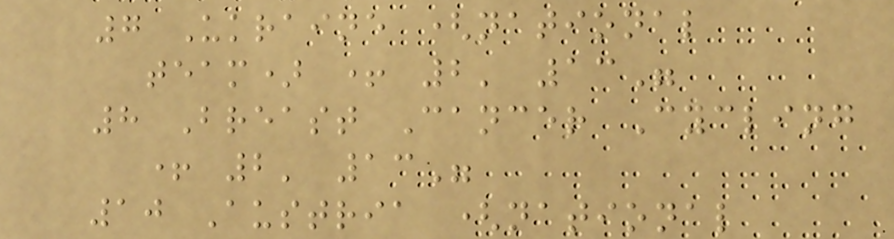7 Ukraine (national
team) + 2' 13"
8 Breast Cancer Cycling
+ 2' 13"
10 Austria (national
